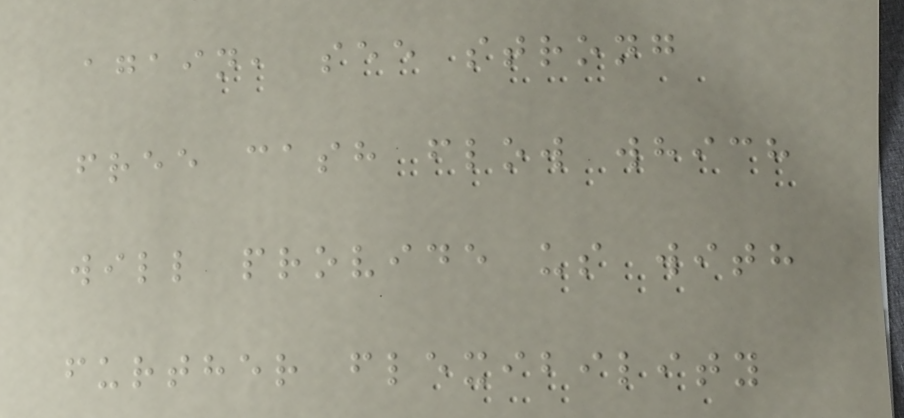again, see strong
free cash flow which
will provide us with
further flexibility
